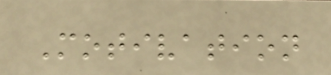Motivation
